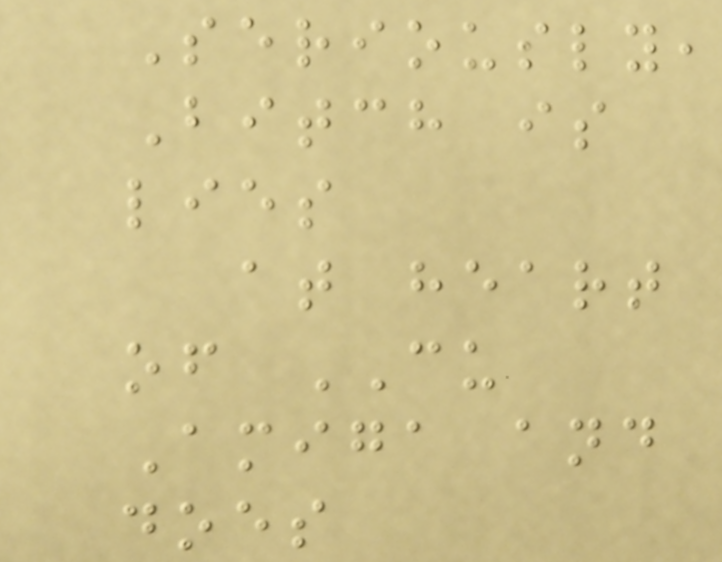Seriously,
Bitch is
lies
at heart
of CU
Amiga and
does
